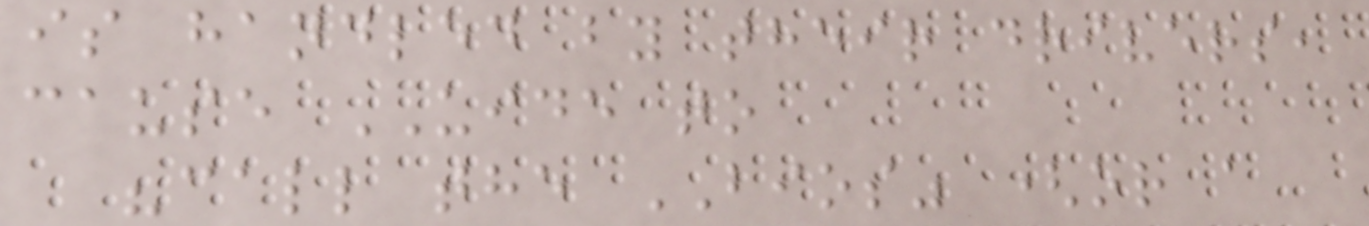is handled by their drivers,
cause UIDE to
"call the BIOS" (or a
